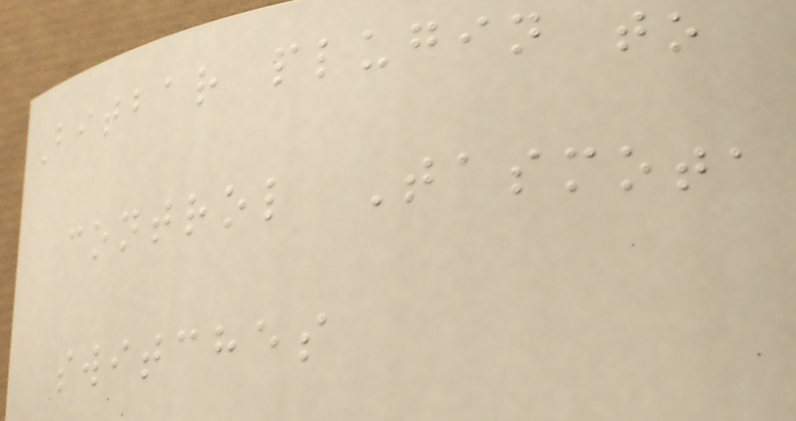Bitbar plugin to
control Tasmota
switches
